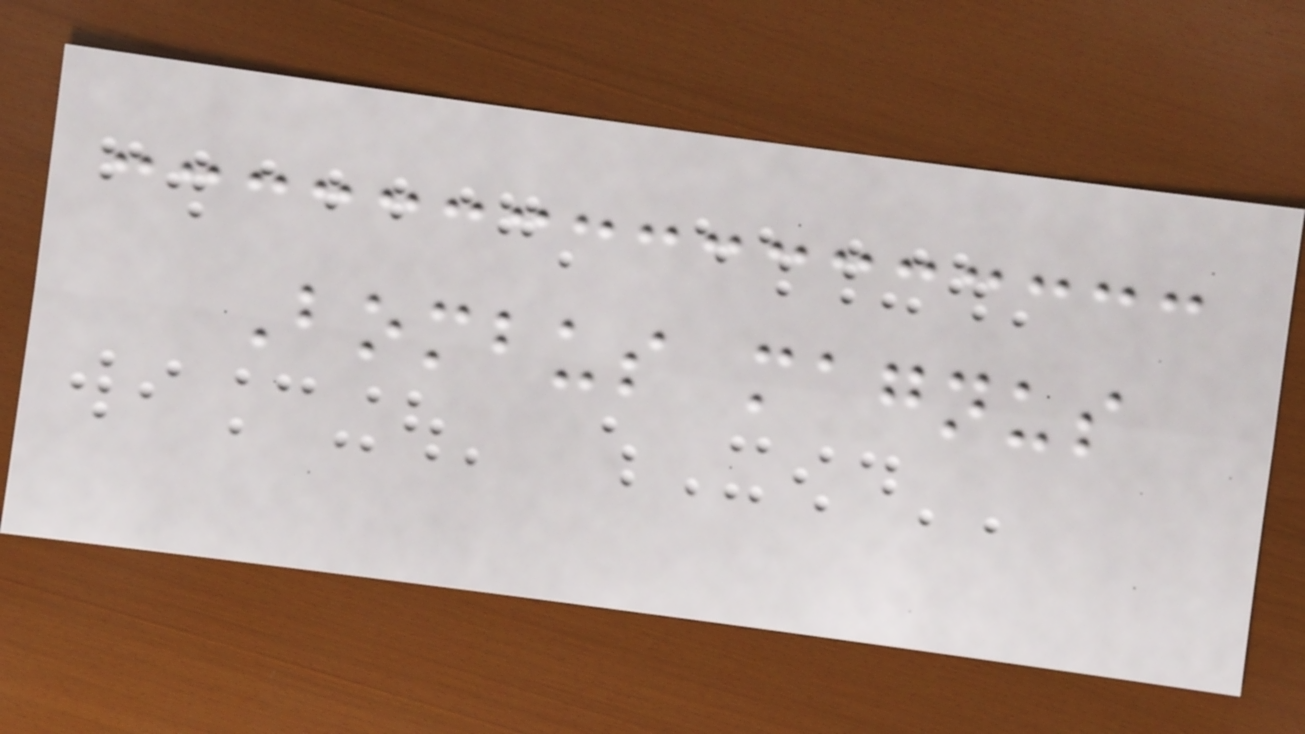Bombus magnus
